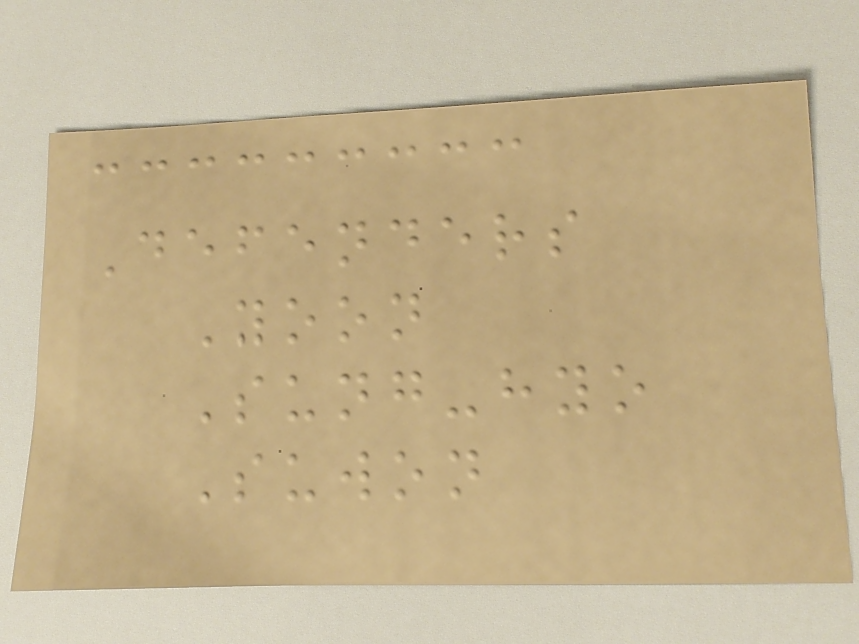Defenders
Yoon
Sung-hyo
Suwon
